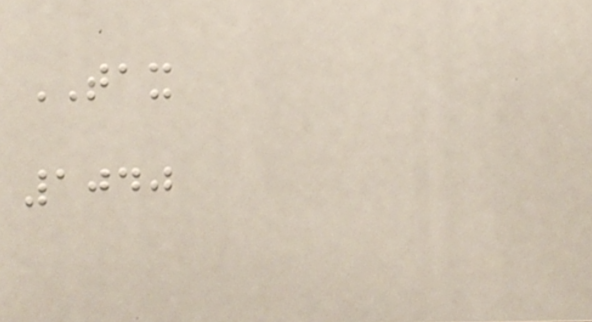TAX
1040
